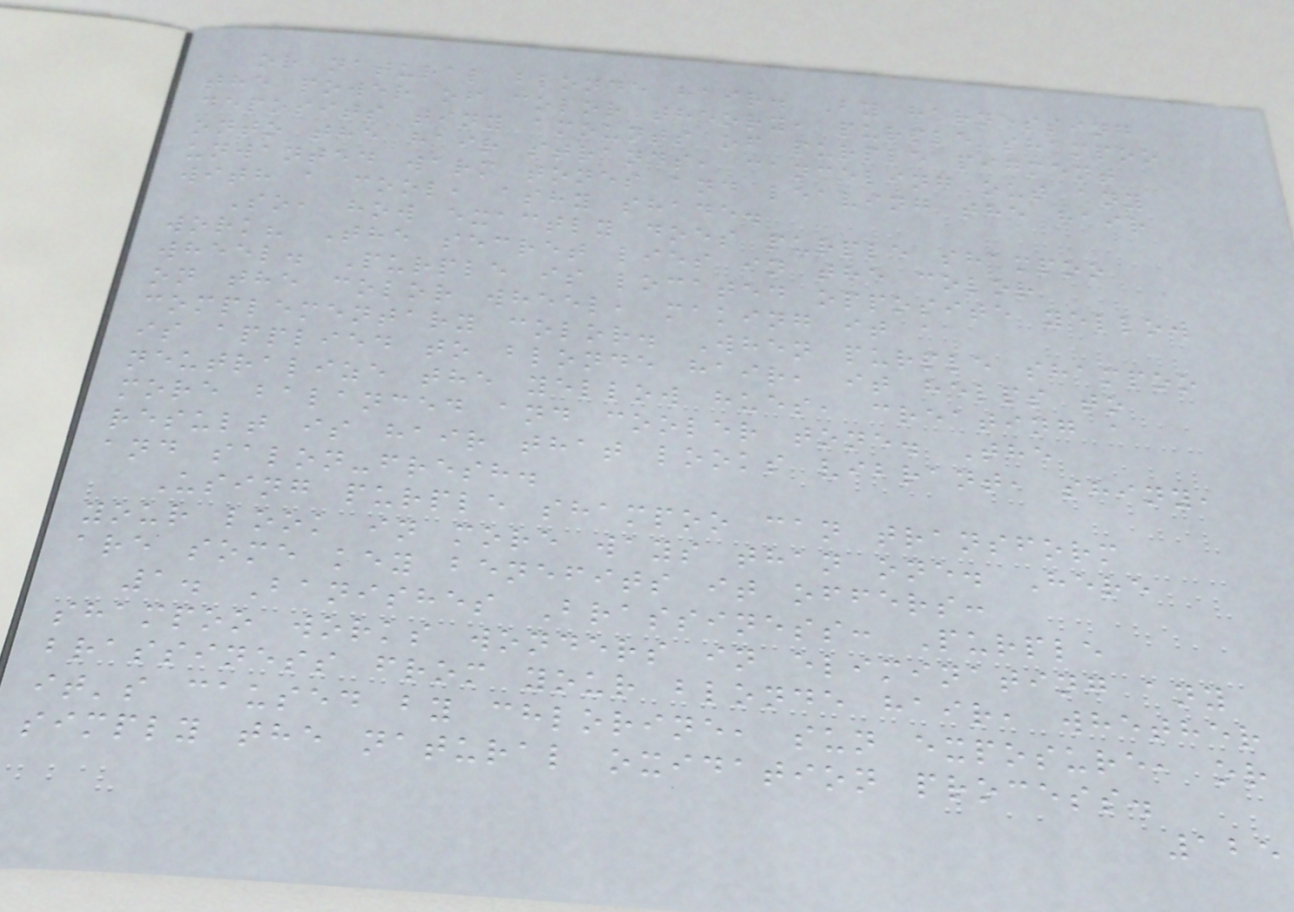or natural blonde hair. By harnessing
the power of color theory, purple shampoo
deposits tiny amounts of purple pigment
onto the hair strands, canceling out any
unwanted warm tones and leaving the hair
with a cool, ashy shade.
So, how exactly does purple shampoo
work? The secret lies in the color
wheel. Purple is located opposite yellow
on the color wheel, making it a
complementary color. When purple shampoo
is applied to blonde hair, it helps to
neutralize the yellow hues, creating a
more balanced and cooler tone. The
result is hair that looks vibrant, shiny,
and salon-fresh.
Using purple shampoo can transform
your look in more ways than one. Here
are some key benefits it offers:
1. Banishes Brassiness: Purple
shampoo works wonders in eliminating any
brassiness from your blonde hair, whether
it's caused by chlorine, sun exposure, or
simply the natural oxidation process.
125
